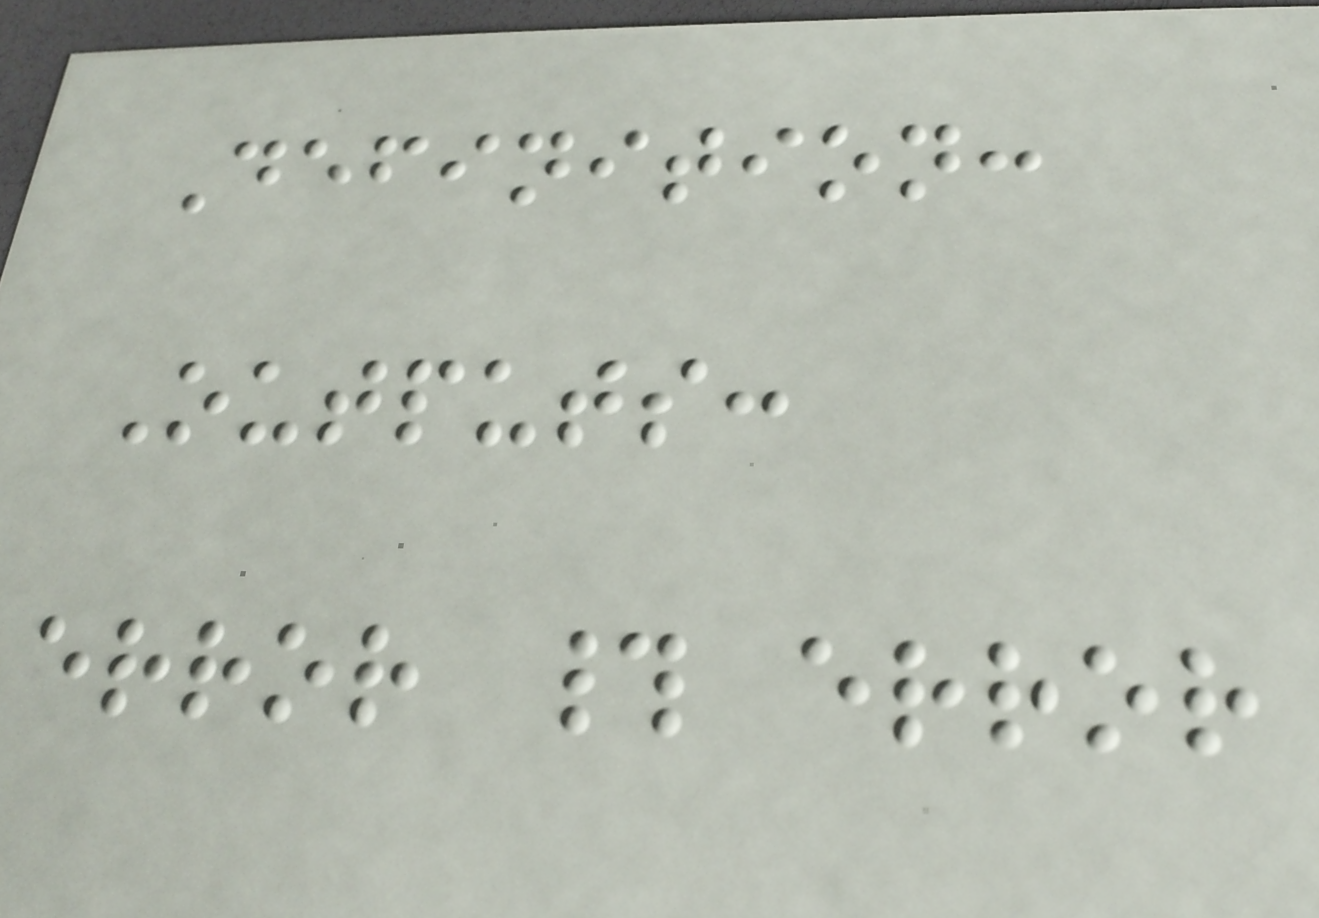Definition:
Outputs:
error # error
